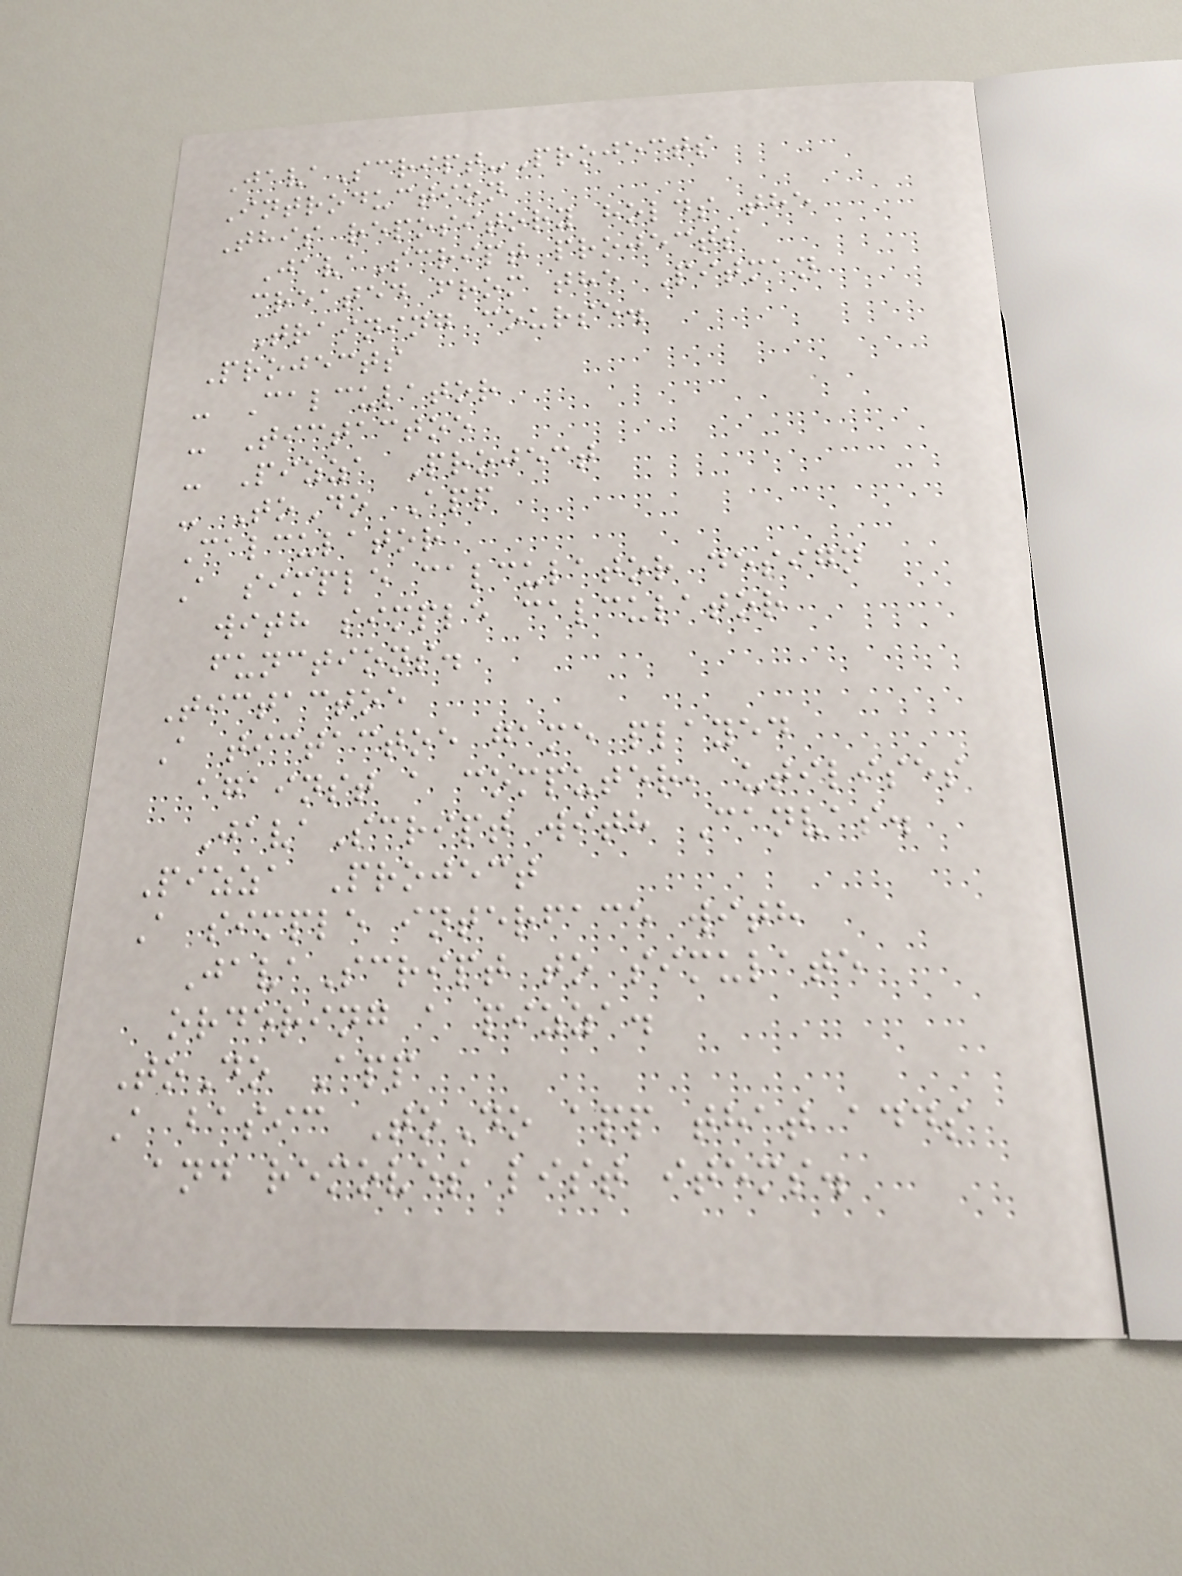JavaScript-Projects
Introduction
This repository holds the
JavaScript projects
created from the Pitman
Training course.
Projects
- Calculator
- Tictactoe
- Pizza Project
- ToDo App
Calculator
A simple calculator design
with simple calculator
functions.
Tictactoe
A tictactoe game played
against a computer, utilises
JavaScript with Canvas.
Pizza Project
A simple interface with
JavaScript to simulate
ordering a pizza.
ToDo App
A basic ToDo app that adds
and removes list items.
